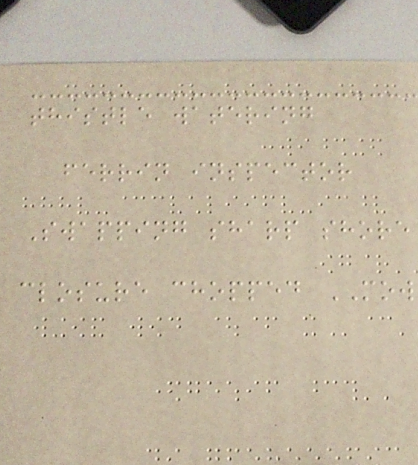thistle watering
ferrin inspector
Swapping sharp shore
closure chopped MOW
